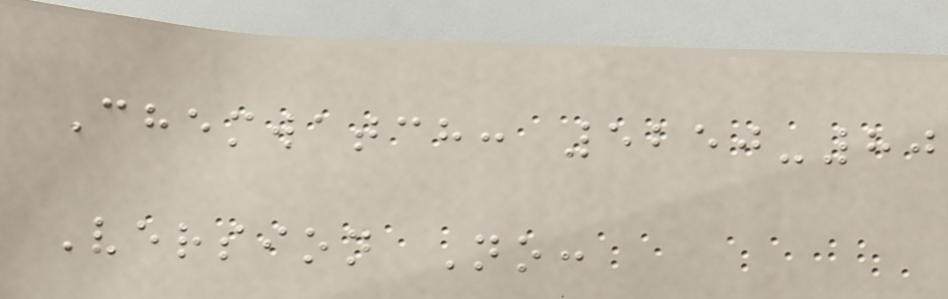Chemwatch: 5250-80
Version No:
